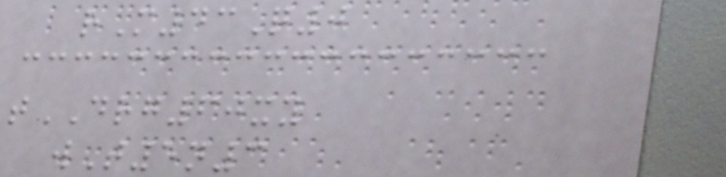rM43Q0
tDRG60xy
wT5n3
